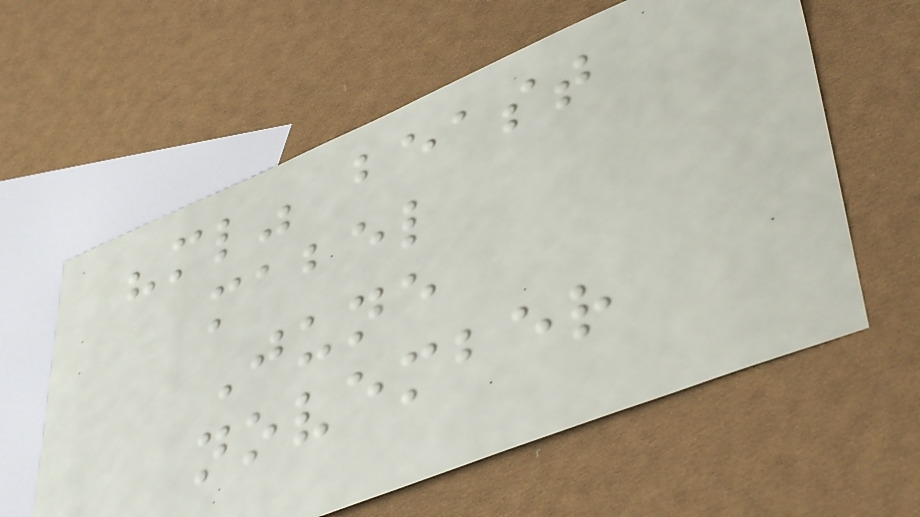"ml" beast
mabel
June
november
